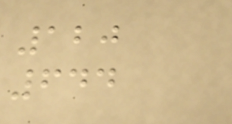120
644
